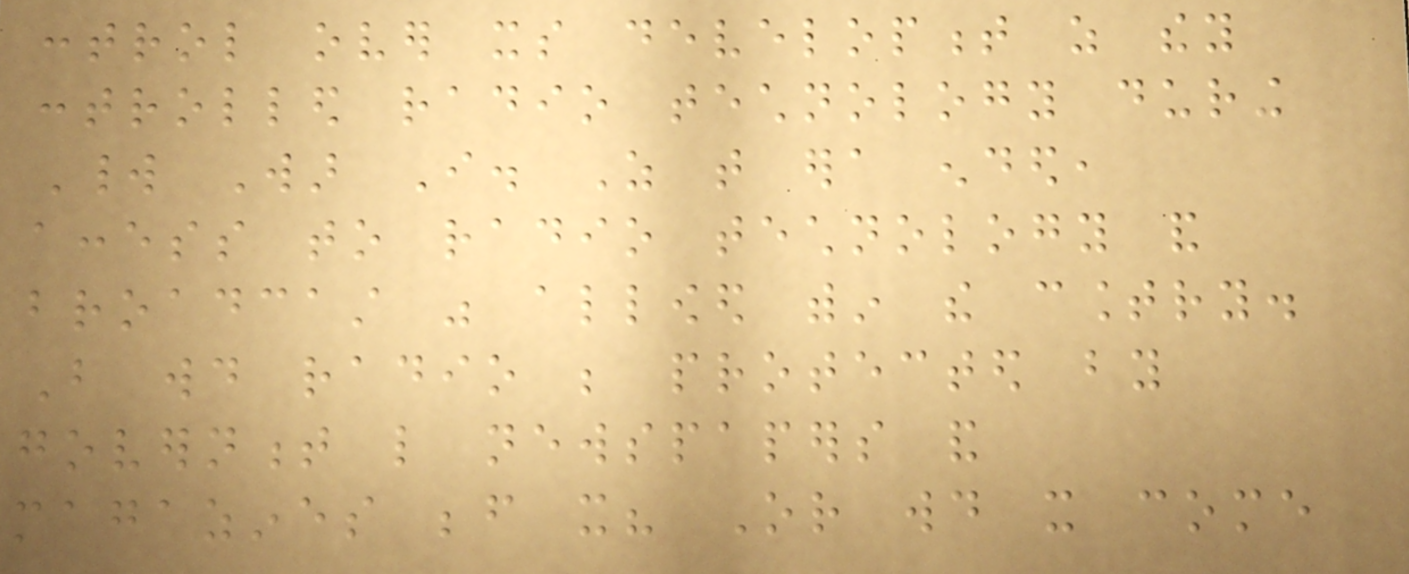control over its development as they
controlled radio technology during
World War I. As that era ended,
access to radio technology and
broadcast was allowed within the country.
But would radio be protected by
government like newspapers and
magazines before it? Or would it come
